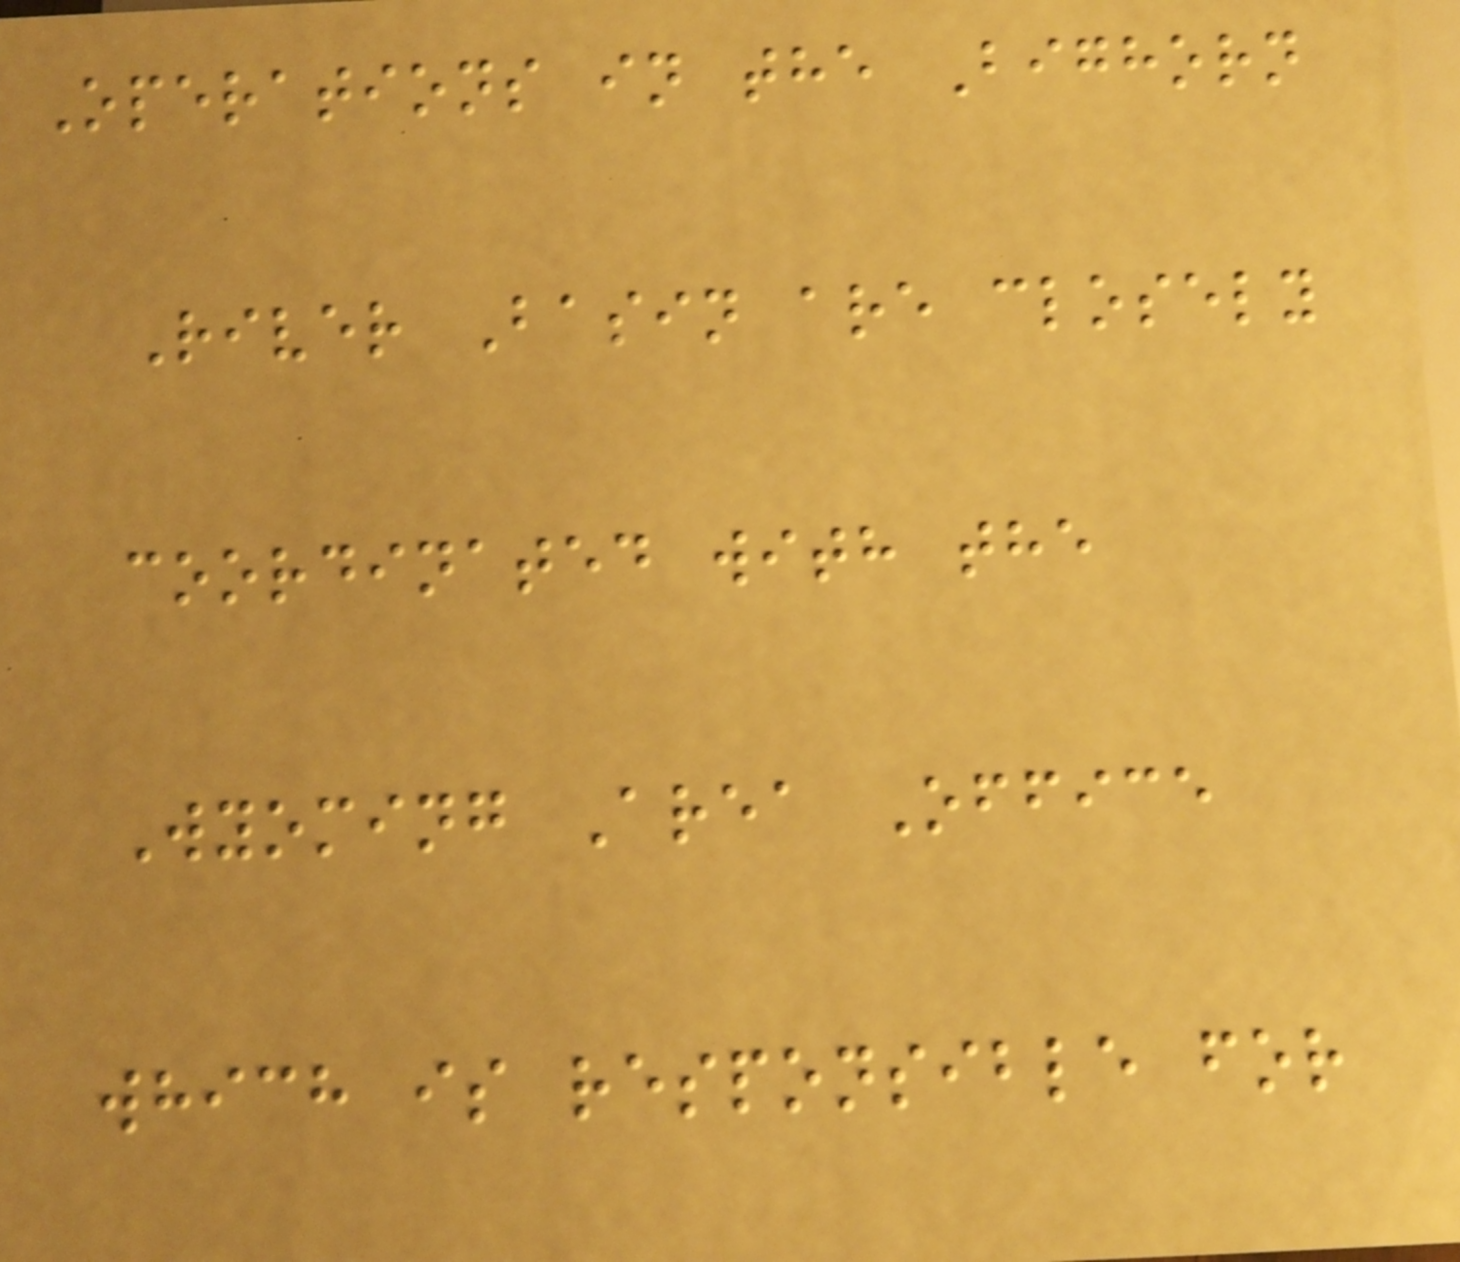Operations in the Bighorn
River Basin are closely
coordinated with the
Wyoming Area Office
which is responsible for
